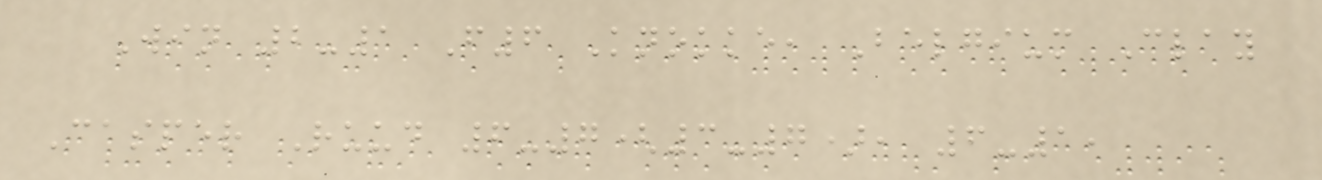Win 2-1 F6 Knokke, Belgium Clay
Casper Ruud 6-7(3-7), 6-1,
